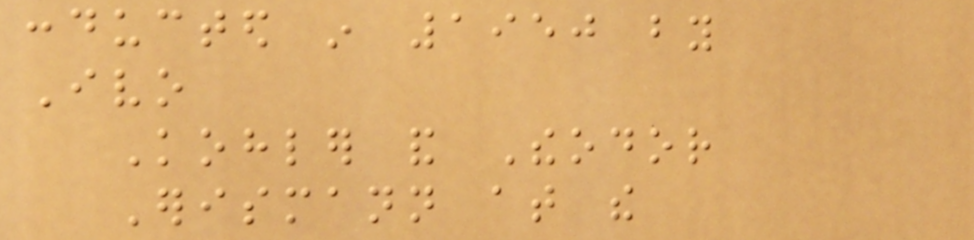conducted in 1950 by
Ivo
Kohler and Theodor
Erismann at the
